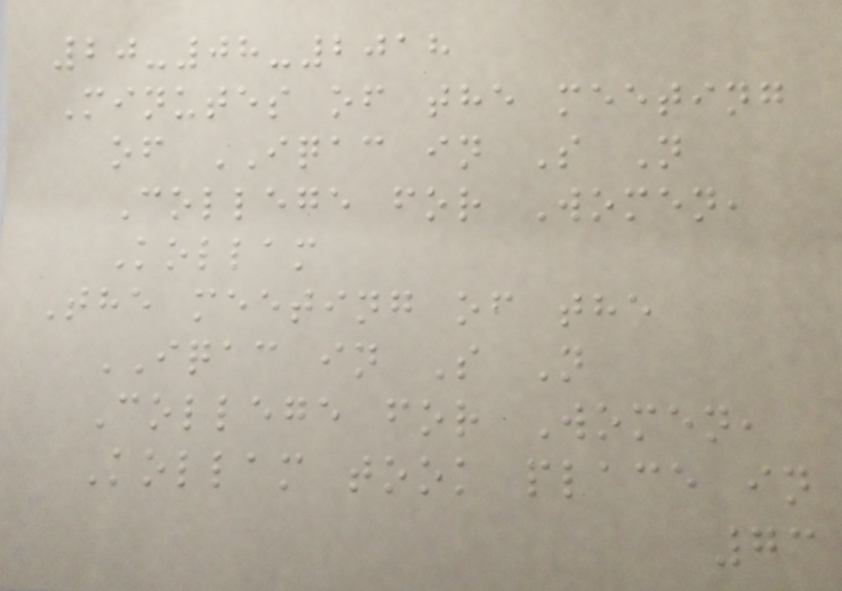20-08-2018
Minutes of the meeting
of IQAC in S N
College for Women,
Kollam
The meeting of the
IQAC in S N
College for Women,
Kollam took place in
73
